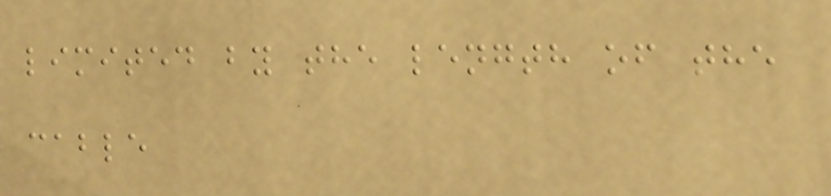limited by the length of the
cable
